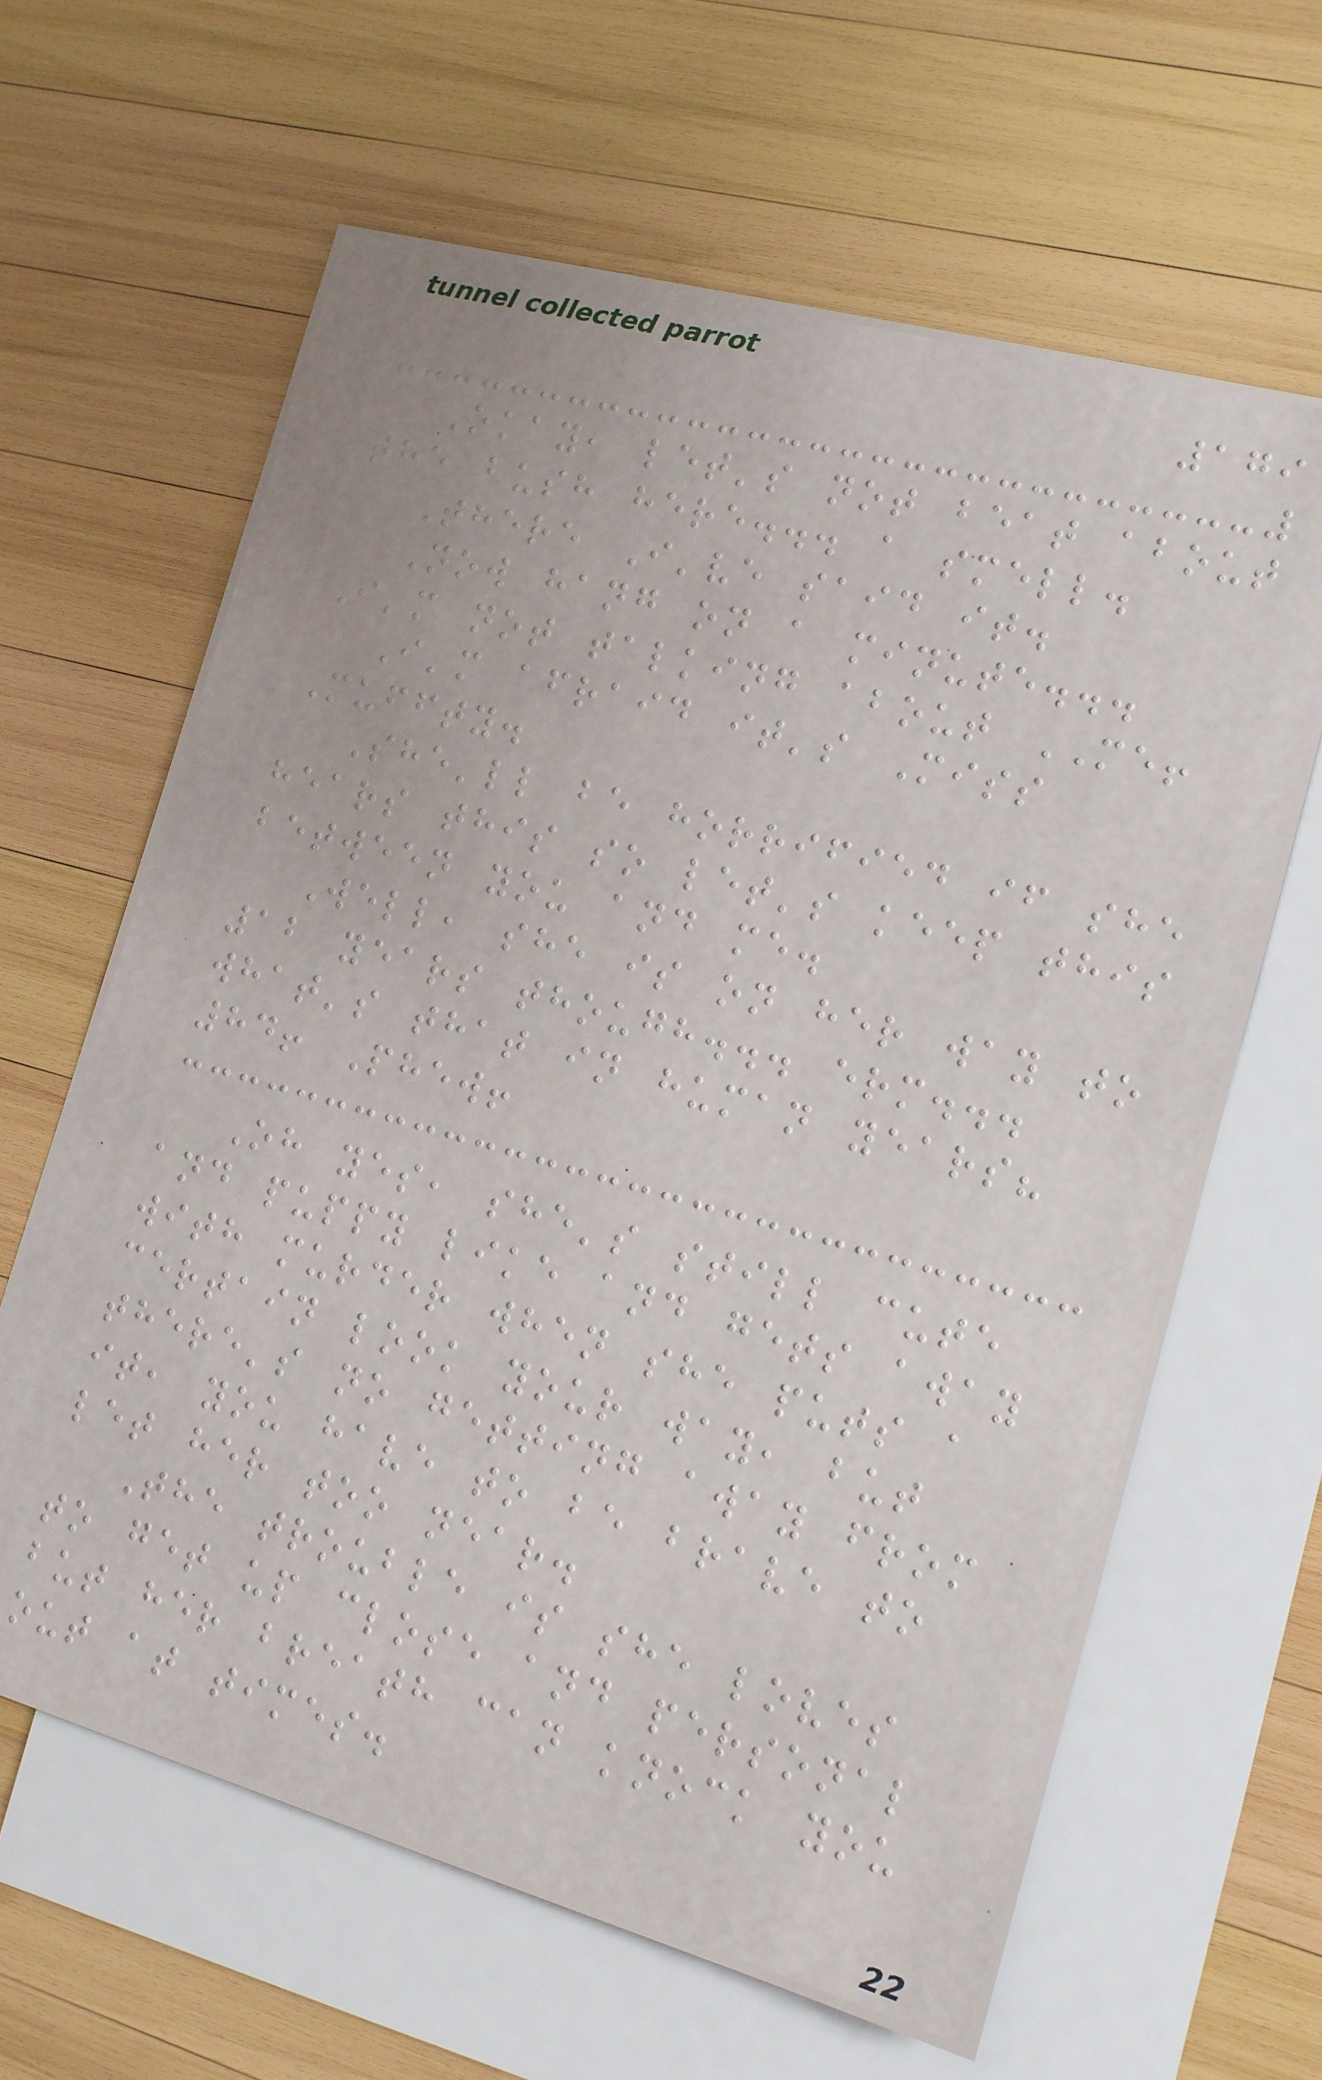179
Okay, let's not beat about
the bush here... a smell.
There I've said it.
Now hang on a minute...
I'm not talking about ME!
I'm afraid it's Miss
Muffty.
She'll be horrified if she
hears this so let's keep this
between you and me.
Well, she is on her way to
12 years though... erm...
what's that in human years?
84! Phew!
Oh yes, she's still cute
and puppy like and gets away
with murder when she puts a
certain look your way, but
there's no getting away from
it, you have to be brave to
let her too near.
The trouble is she loves
to get up close and personal
but her breath can knock you
out at times.
